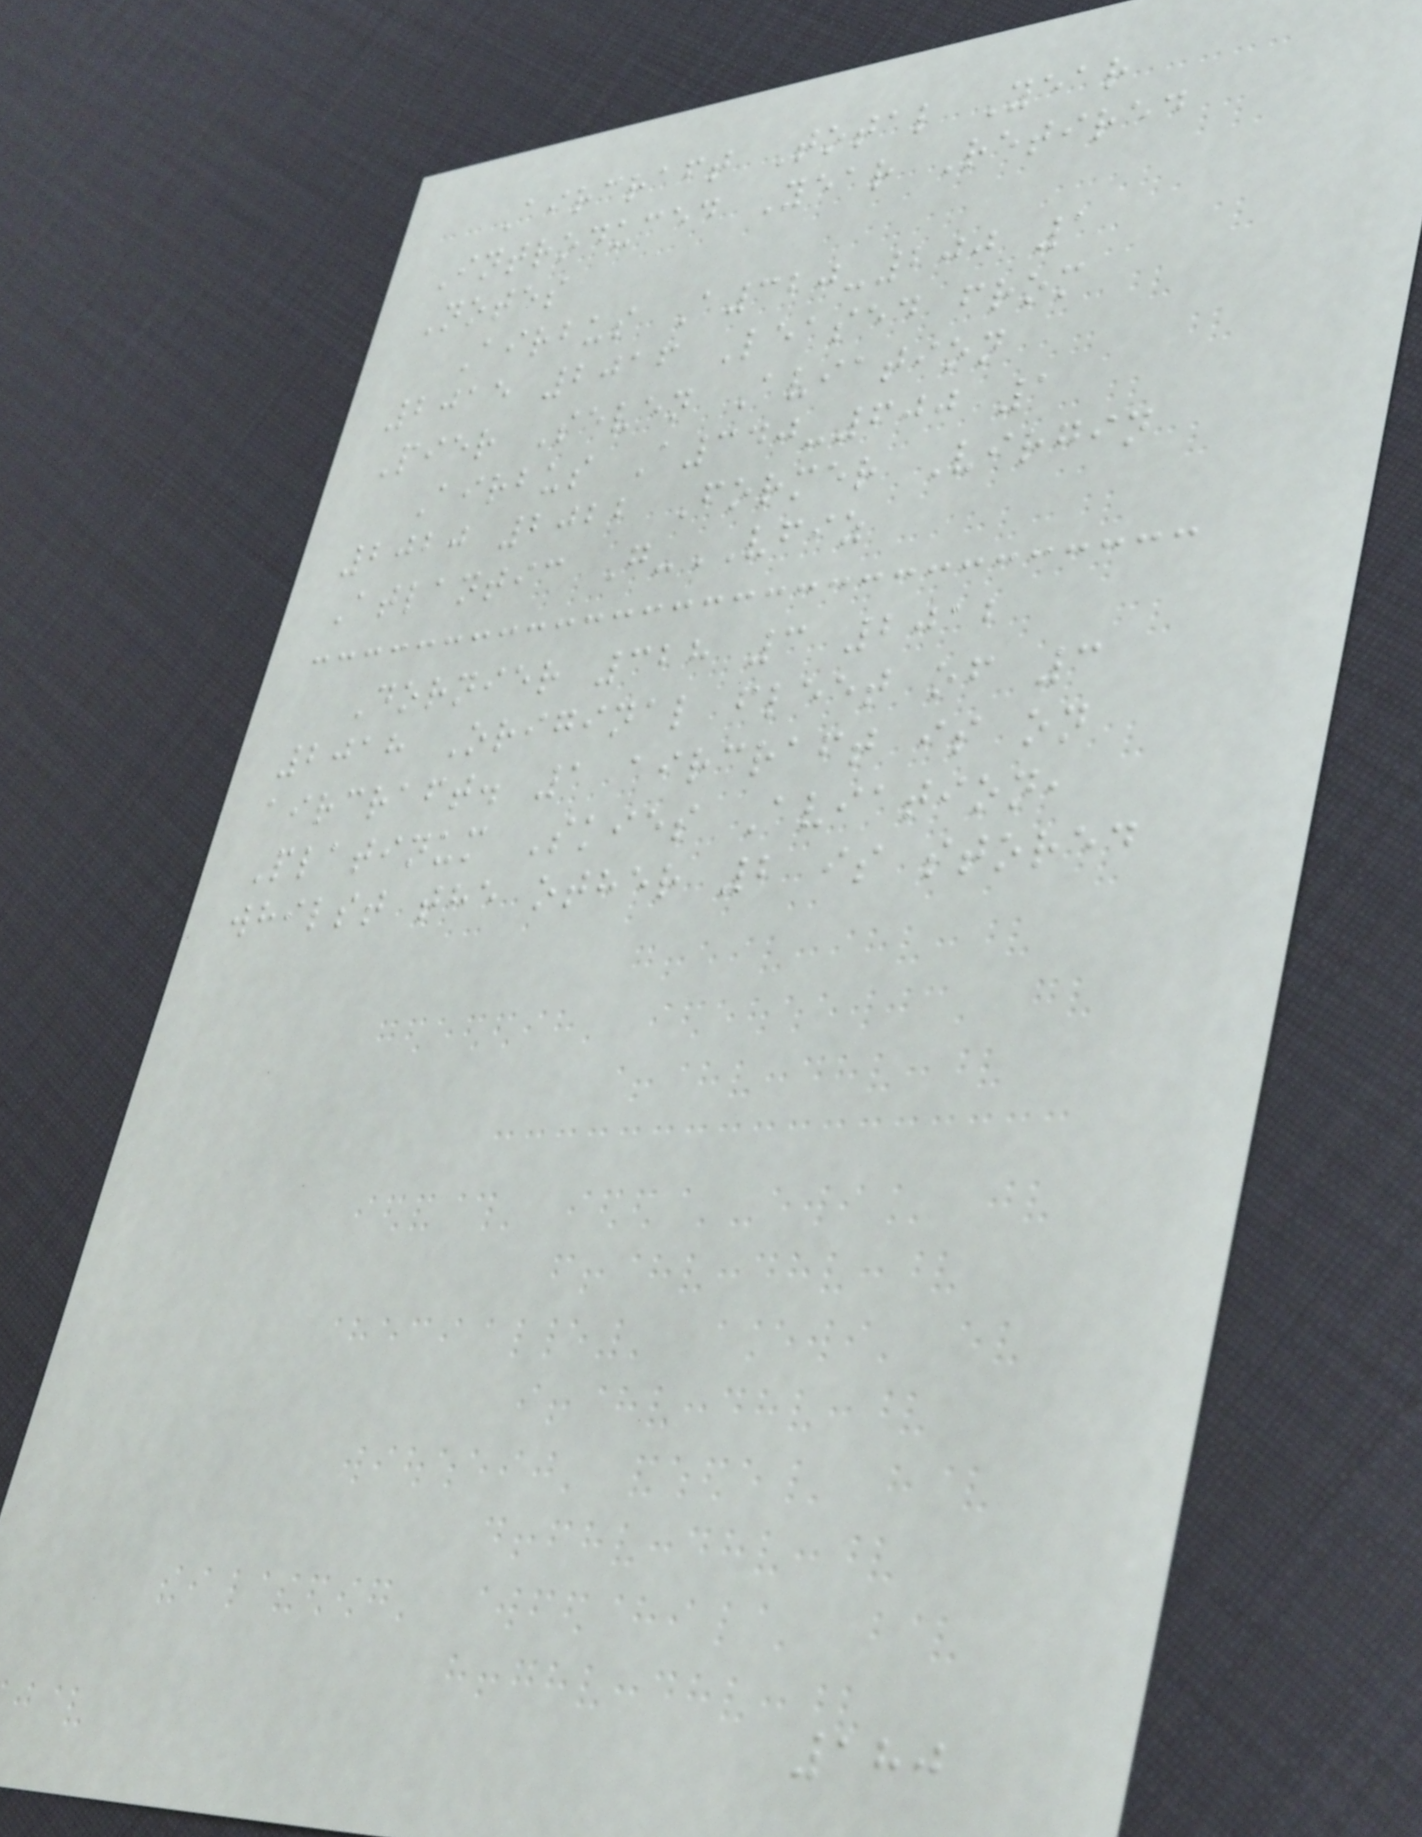Aircraft Total Year
Introduced Year Retired
Notes
Airbus A320-200 1
2015 2016 Leased from
Pier Seven Aviation
Airbus A340-600 1
2020 2022 Former Virgin
Atlantic G-VFIZ
Dornier 328 3 2012
2018 Original fleet of 3
aircraft. 1 aircraft is on
Platinum Skies Aviation,
whilst the other 2 is stored
180
